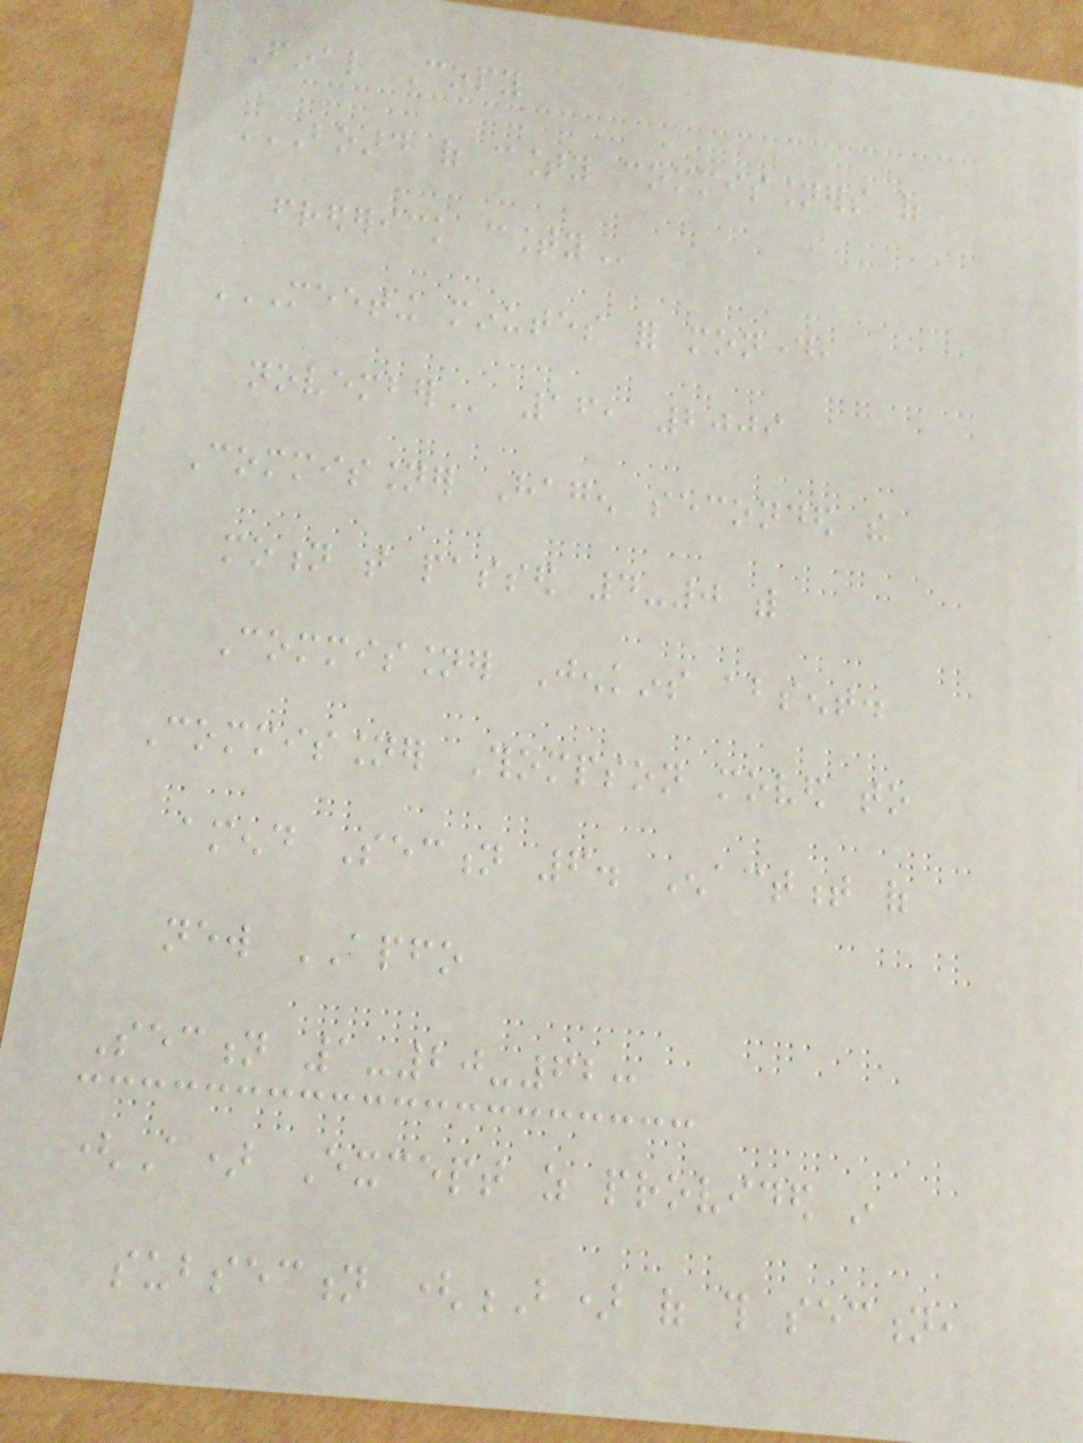Final Copy
BOARD OF COUNTY COMMISSIONERS OF
FREDERICK COUNTY
MEETING MINUTES FOR MONDAY,
NOVEMBER 16, 2009
Commissioner Hagen seconded the
motion that passed 4-0 with
Commissioner Jenkins absent.
Commissioner Thompson moved to
amend Section 6. Enactment of
new APFO
Section 1-20-62:
(A) Except as provided in
subsection (B) of this section,
